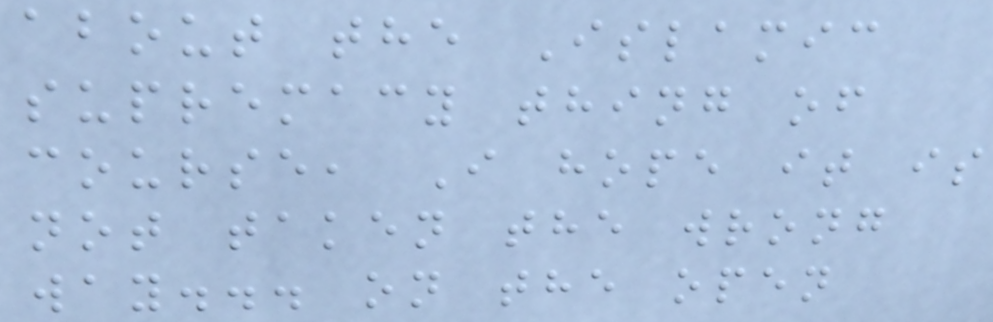about the Islamic
supremacy thing of
course, I hope it is
not taken the wrong
way... on the open
